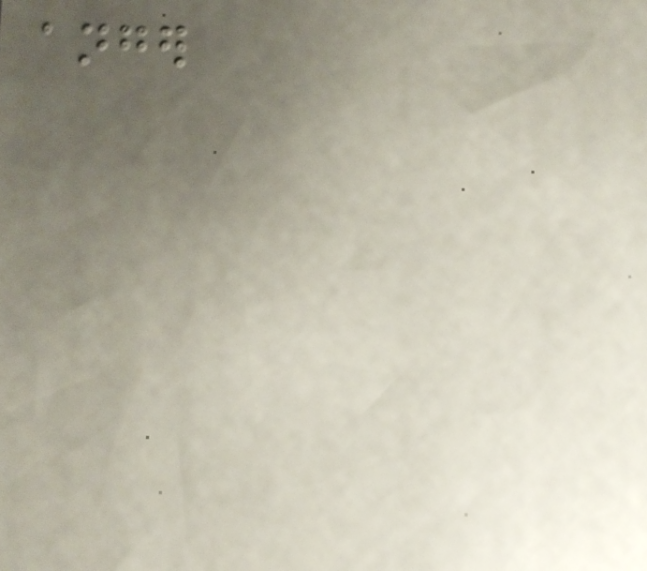anger
